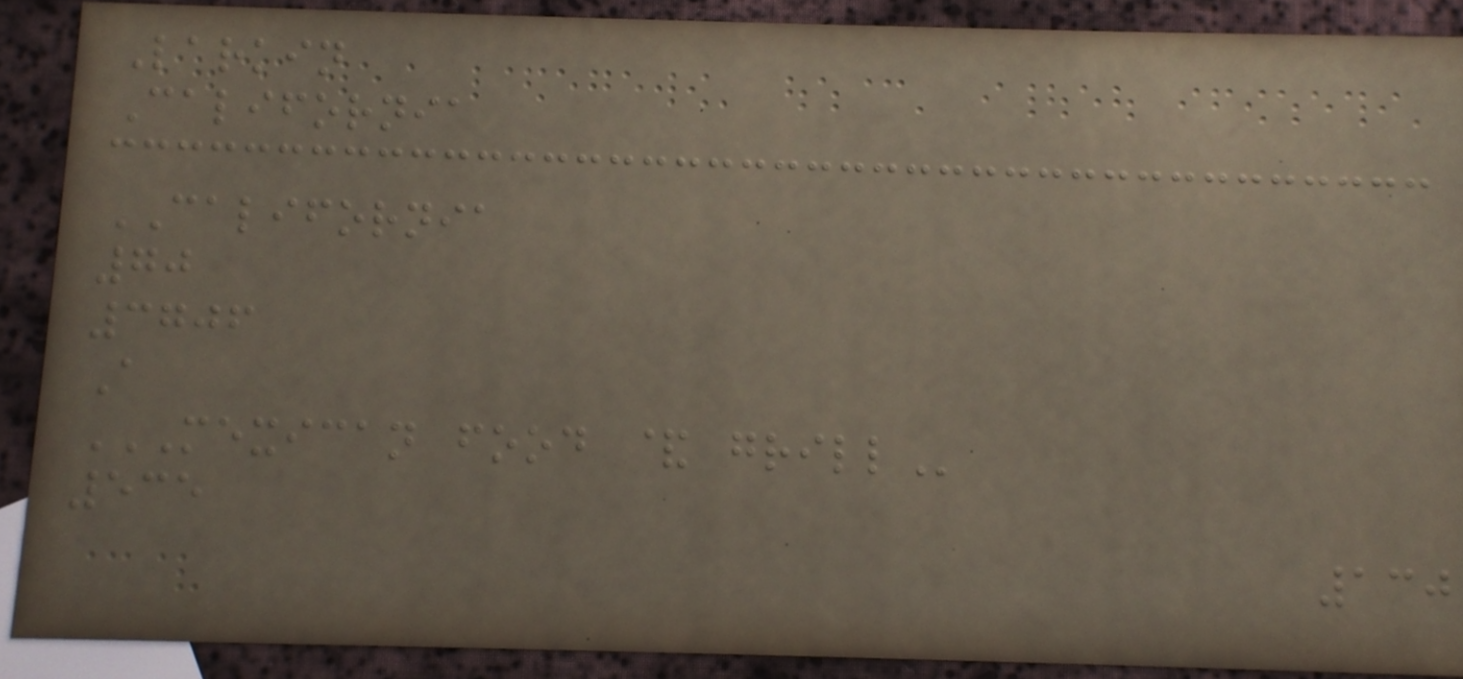Larkin
California
CALIFORNIA
70
3706
A
MEXICAN FOOD & GRILL
535
130
